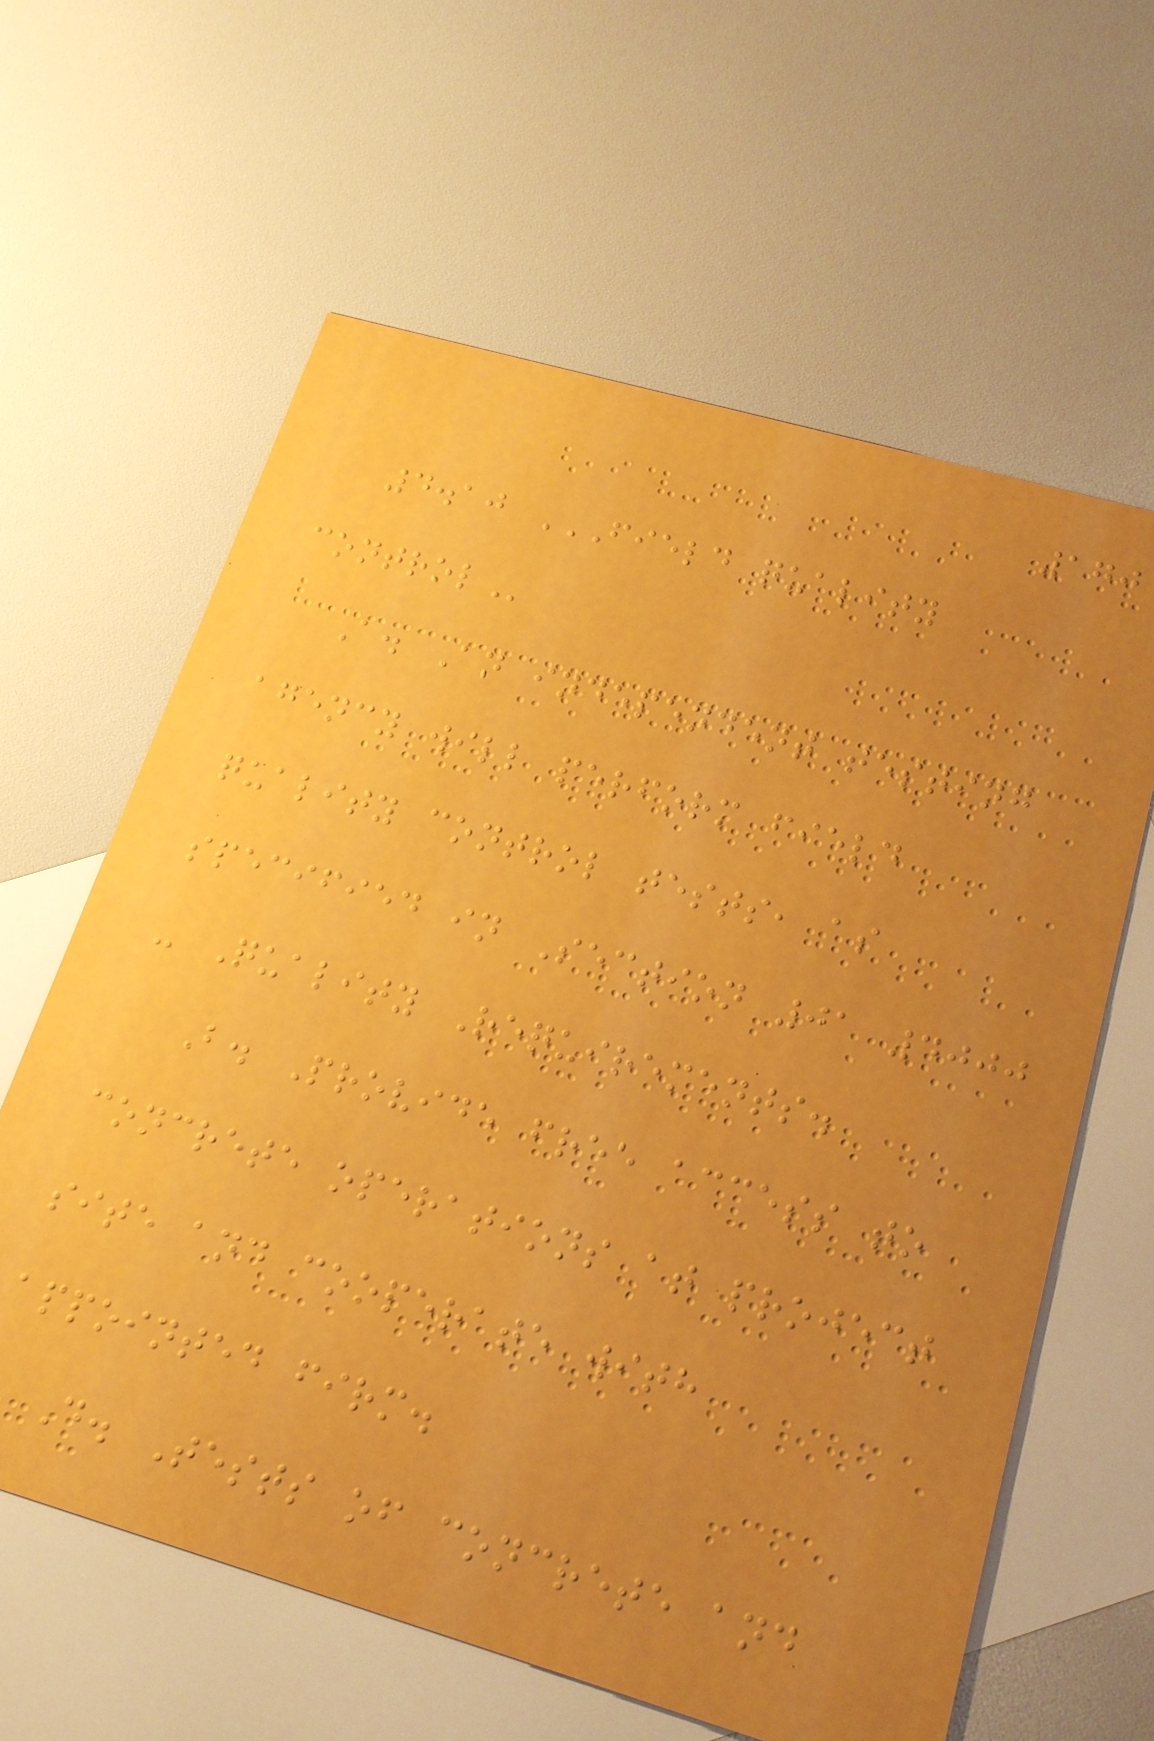170
4.10 FIELD QUALITY
CONTROL
A. An independent testing
agency will perform field
quality control tests, as
specified in Section 01 4000
- Quality Requirements.
B. Provide free access to
concrete operations at project
site and cooperate with
appointed firm.
D. Tests of concrete and
